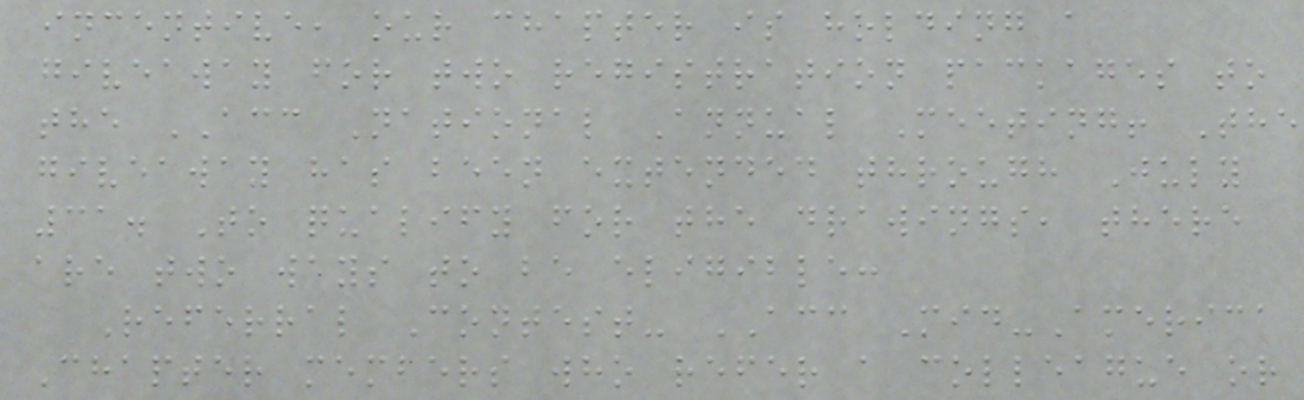incentive, our chapter is holding a
giveaway for two registration packages to
the ACC National Annual Meeting! The
giveaway has been extended through July
31. To qualify for the drawings, there
are two ways to be eligible:
Referral Contest- ACC Mid-America
Chapter members who refer a colleague or
